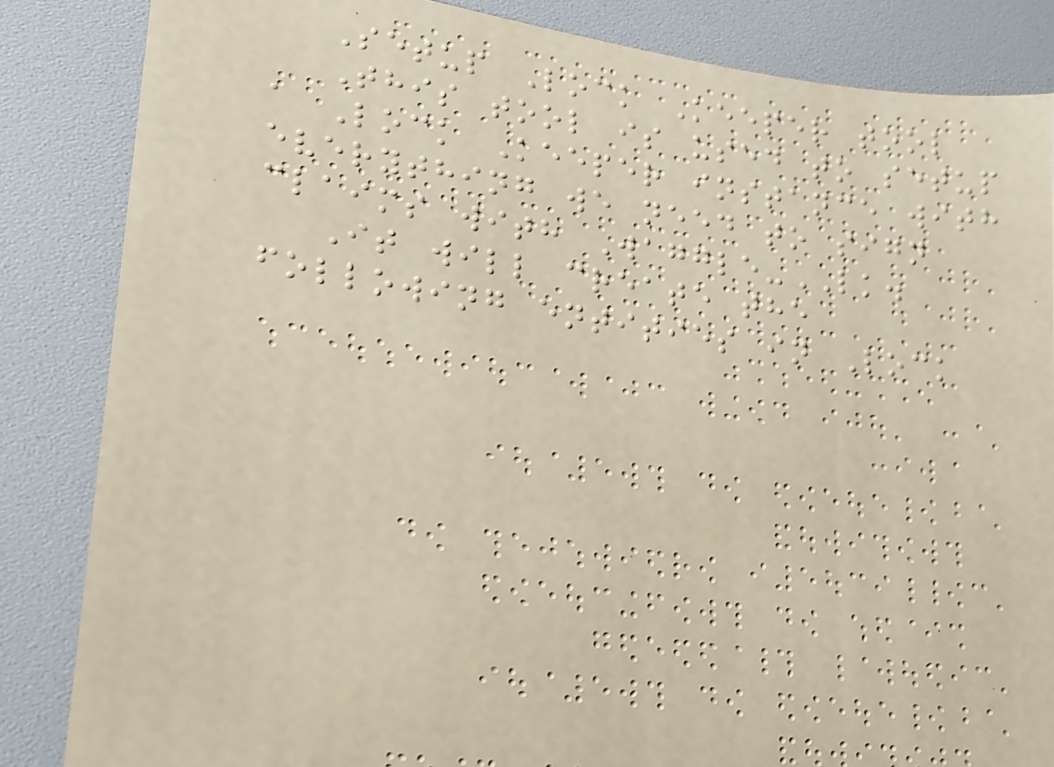Setup Lock Keeper tool
This tool is used to setup
a Lock Keeper instance with
everything we need to sign
claims with Waggle-LK.
It will create the
following entities in Lock
